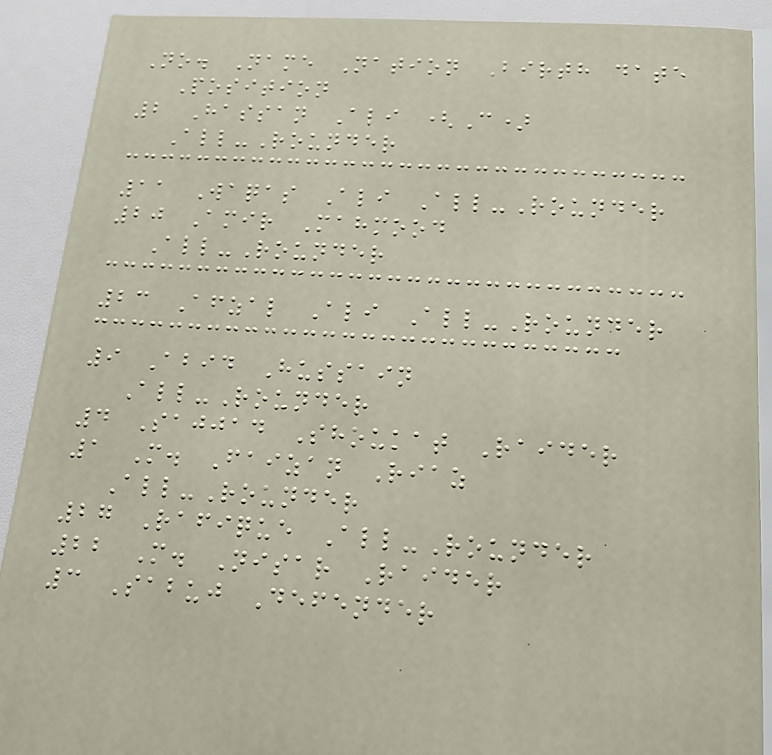No. Name Nation Birth date
Position
2 Hassan Ali (C)
All-Rounder
11 Waqas Ali All-Rounder
20 Amir Mahmood
All-Rounder
23 Afzal Ali All-Rounder
9 Abid Hussain
All-Rounder
4 Sajjad Shoukat Raider
1 M. Faizan Riaz
All-Rounder
27 Rafique All-Rounder
22 M. Nisar Raider
3 Sabuj Defender
